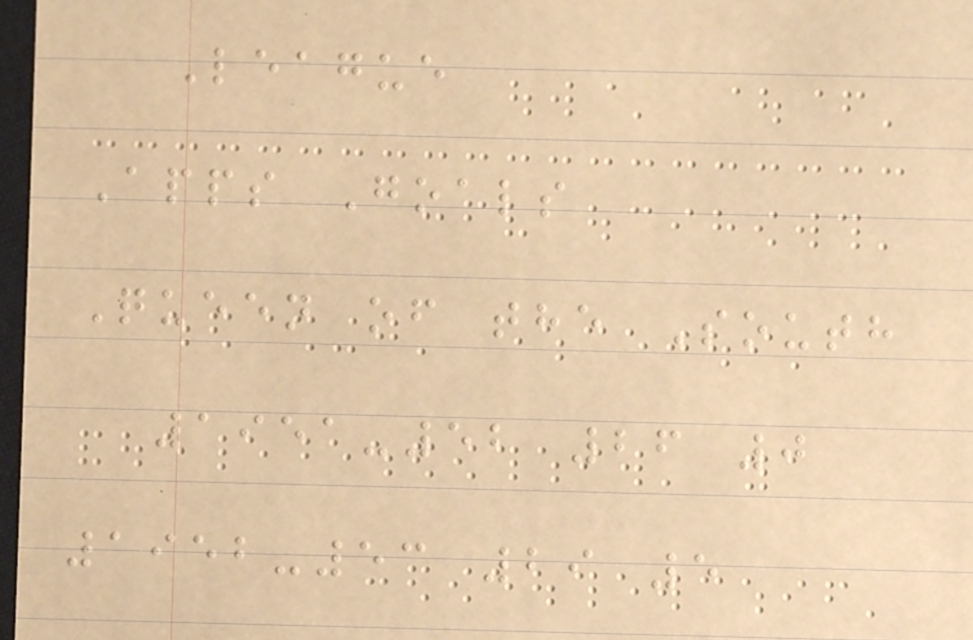League
Apps Goals
Queen of the South
1951-52 26 0
1952-53 29 5
